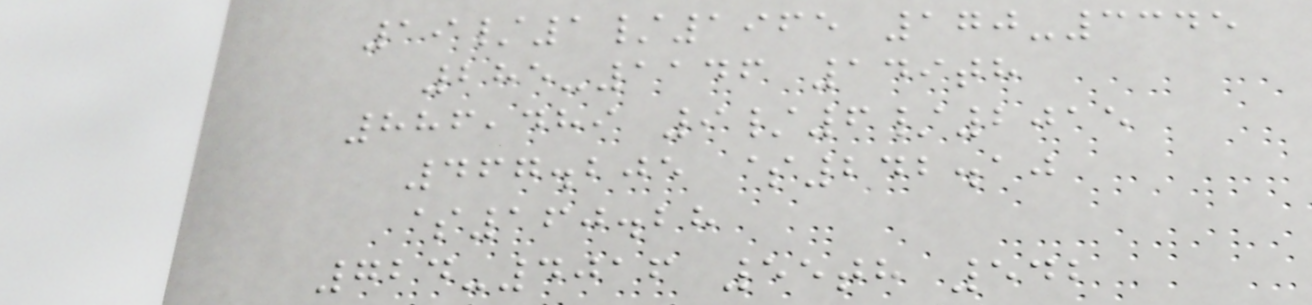19/1/1965 170-3345
285-1146 149th
886,489 9/6/2015
467.205 $242.10
$160.28
724-4016 55th 542
